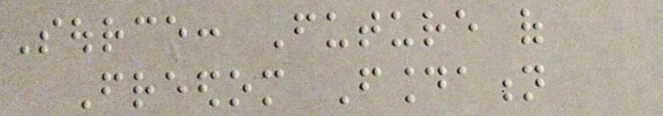Source: Future of
Freedom Foundation
